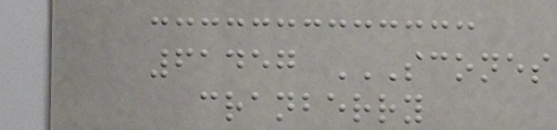61457 SCONES
CRANBERRY
